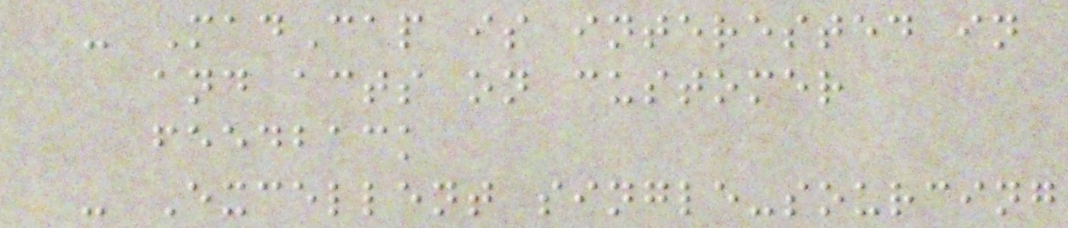- MadCap is interested in
and acts on customer
feedback
- Excellent single-sourcing
